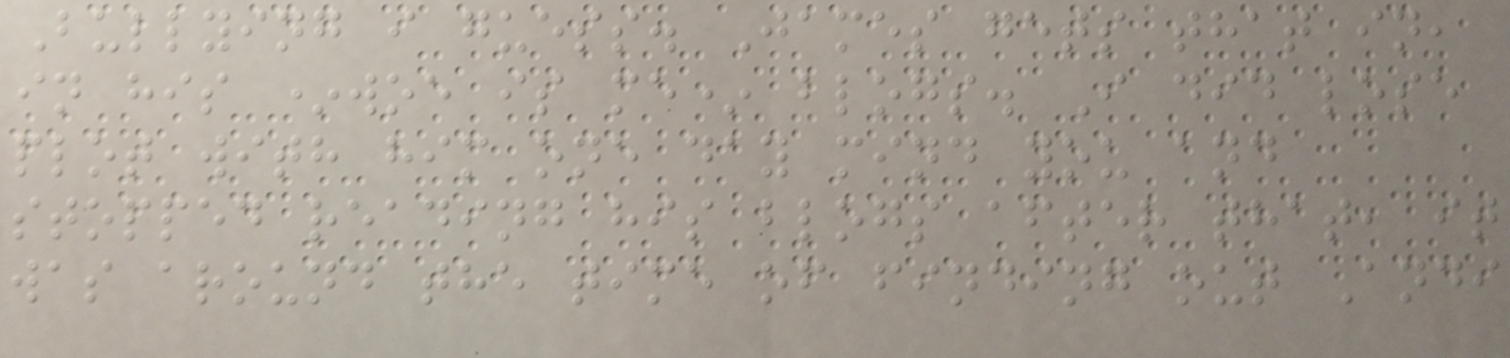Bullying i guess. James gets that in,
in his *woe is me* blogs. I did lose
plot with him one day mind you and
stopped reading his blogs after that, it
was around the time of finding out Andi
